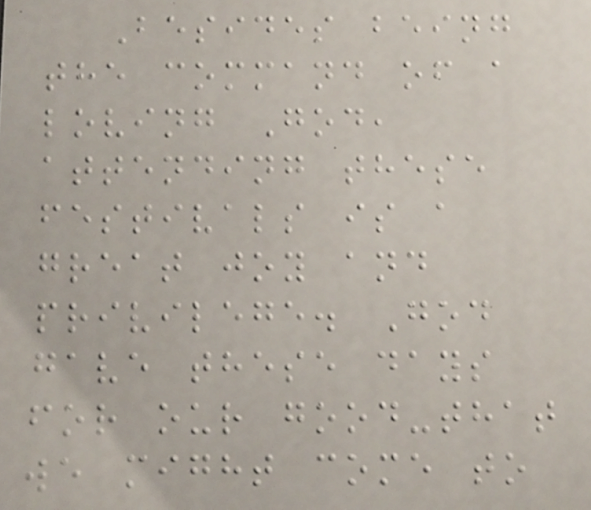Besides being
the command of a
loving God,
attending these
festivals is a
great joy and
privilege. God
gave these days
for our good-that
we might come to
